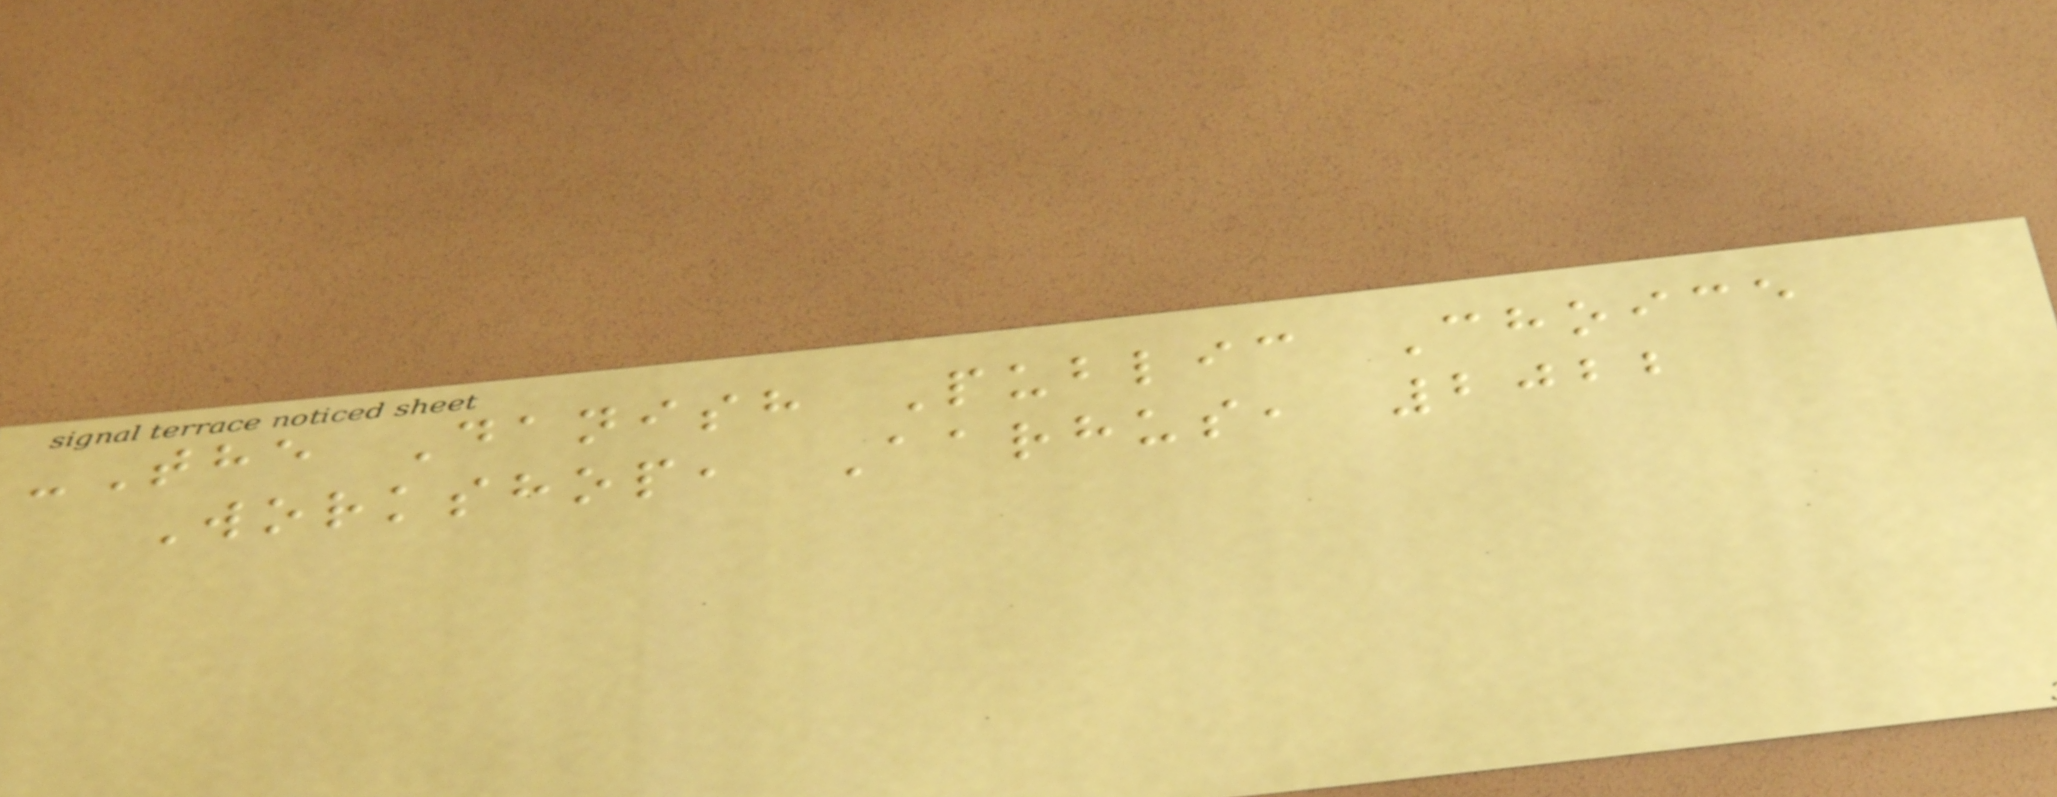-The Danish Public Choice
Workshop, Aarhus, 2022
